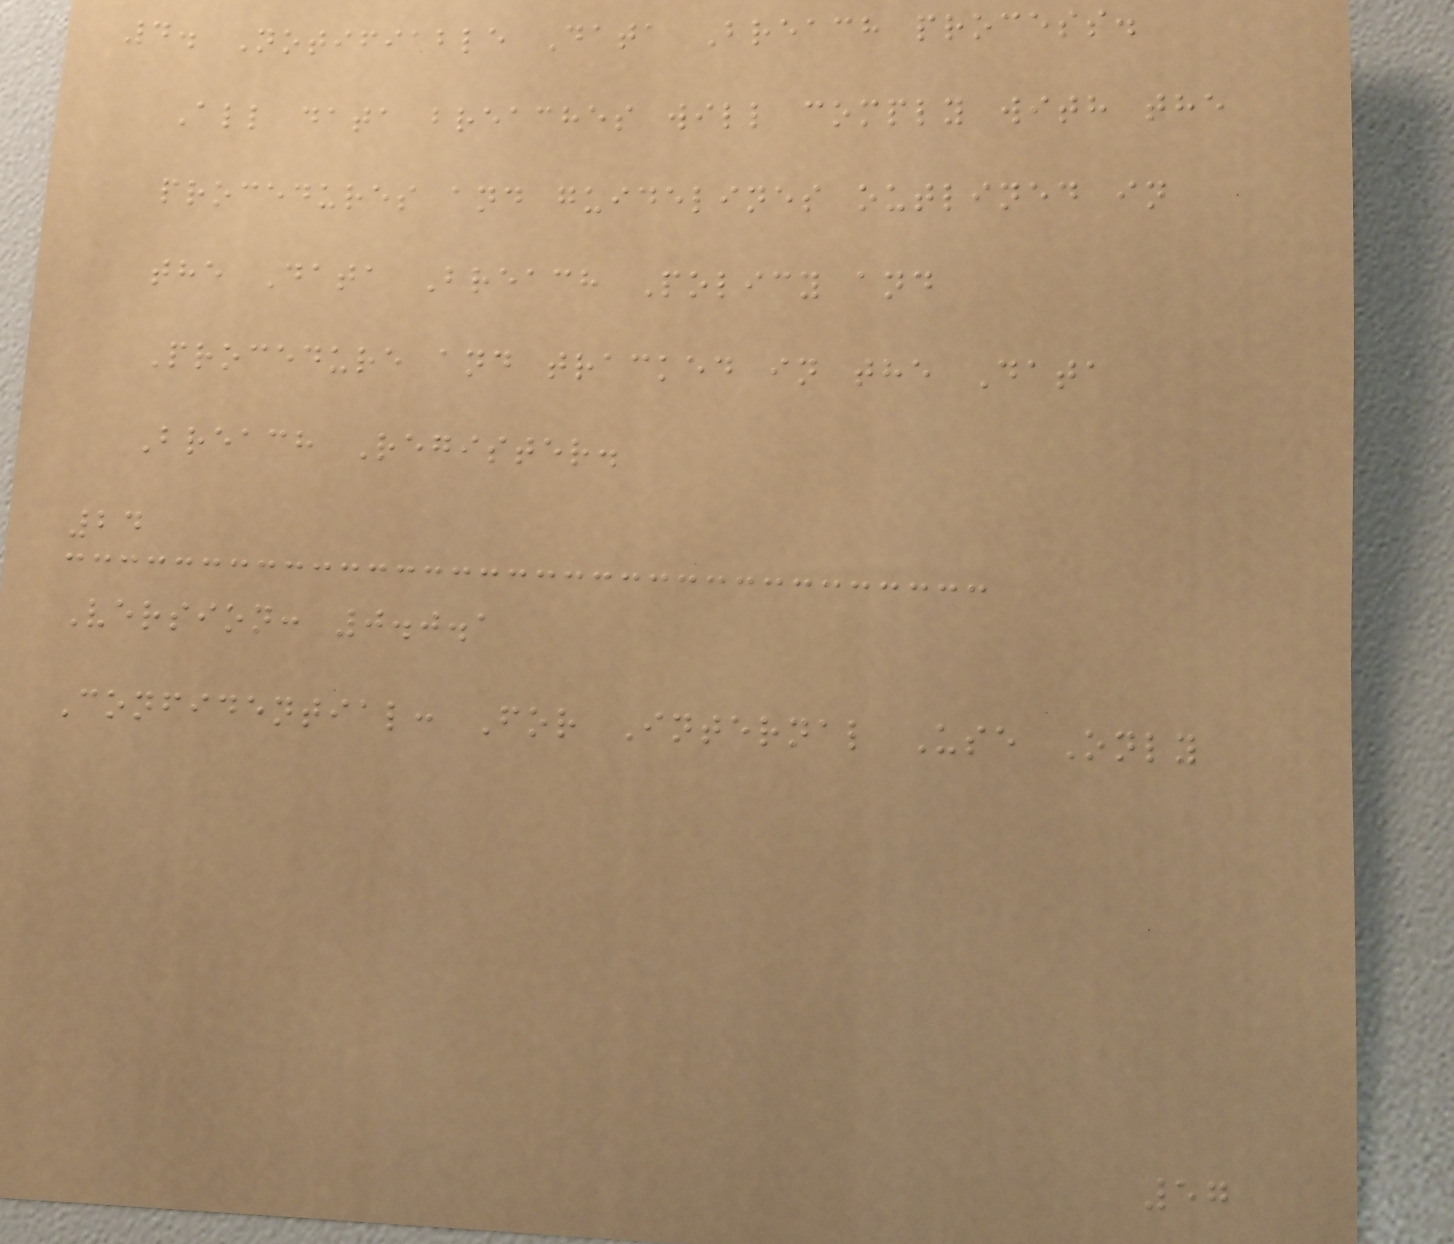4. Notifiable Data Breach process.
All data breaches will comply with the
procedures and guidelines outlined in
the Data Breach Policy and
Procedure and tracked in the Data
Breach Register.
24
Version: 0.0.1
Confidential: For Internal Use Only
57
